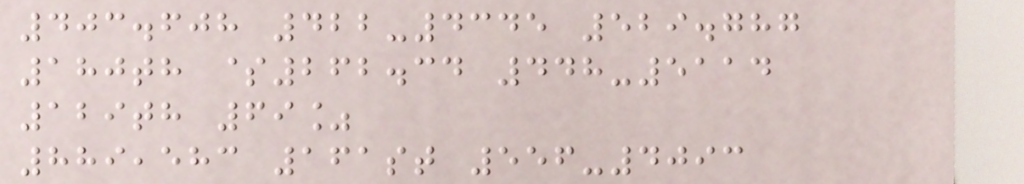403.608 422-4345 529.787
180th $262.34 448-5114
129th 69%
889,583 161st 556-4093
